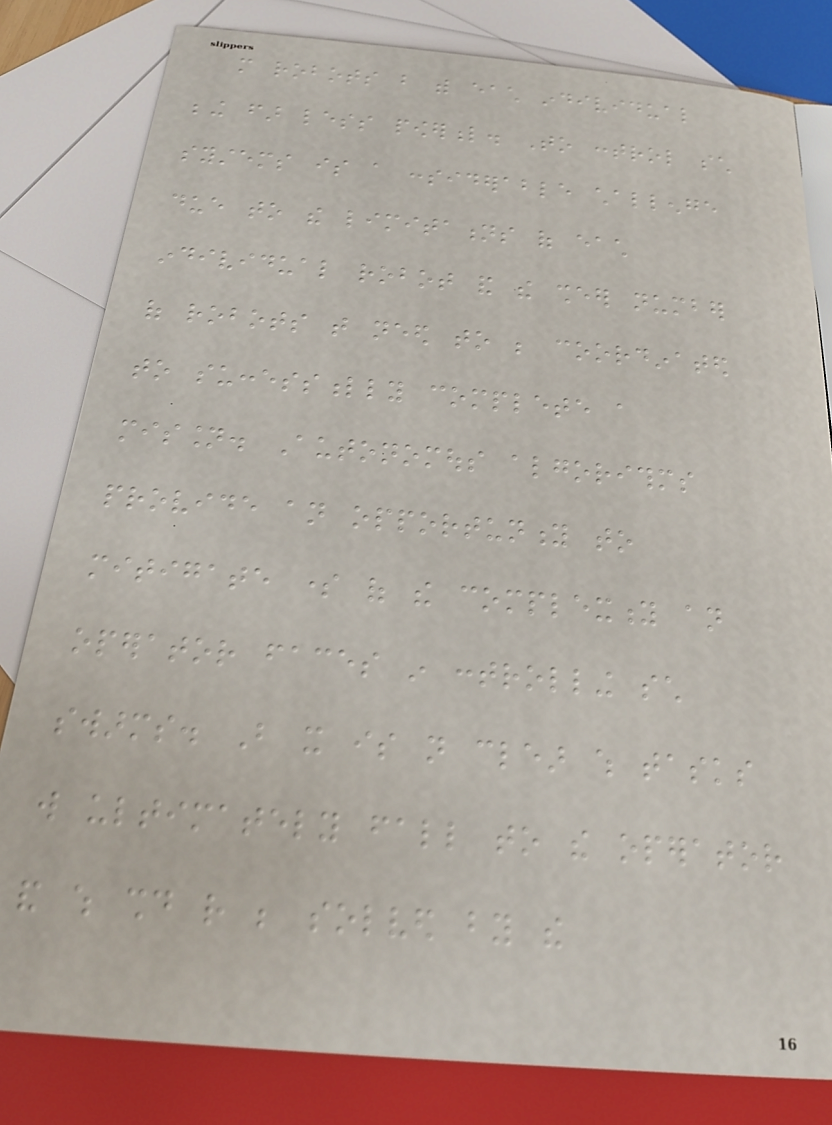more robots but with each individual
being far less powerful. To control such
systems is a considerable challenge
due to the limitations of each
individual robot and the sheer number
of robots that need to be coordinated
to successfully complete a
mission. Autonomous algorithms
provide an opportunity to
mitigate some of the complexity an
operator faces in controlling such
swarms. But it is not clear which tasks
will ultimately fall to the operator
and which should rather be solved by the
